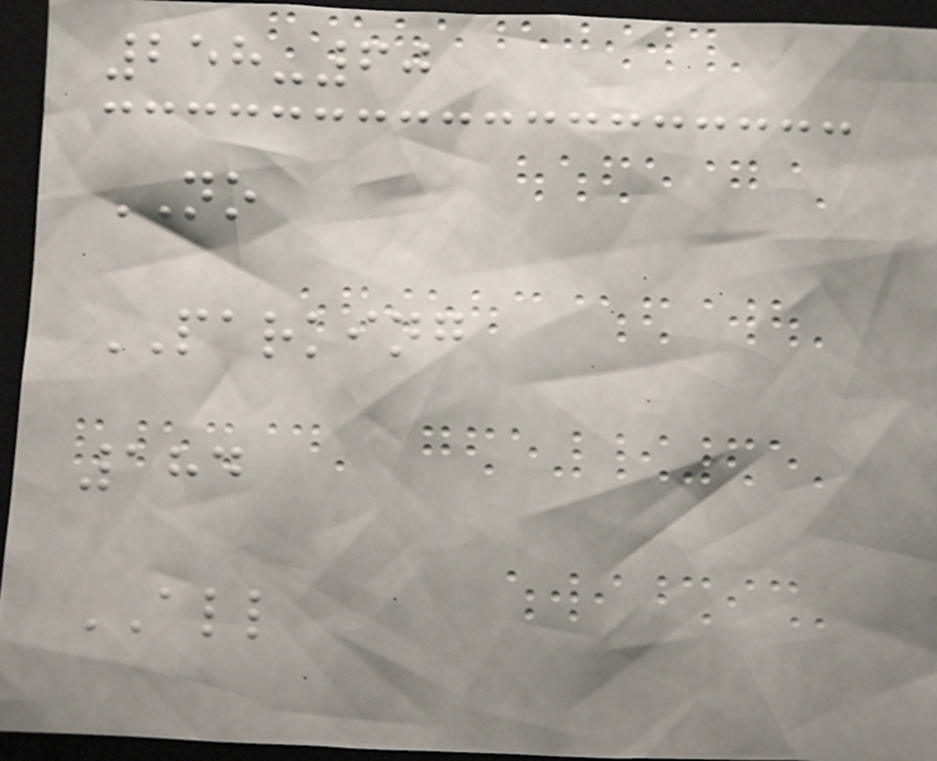258-60
NO
PARKING
184
ALL
